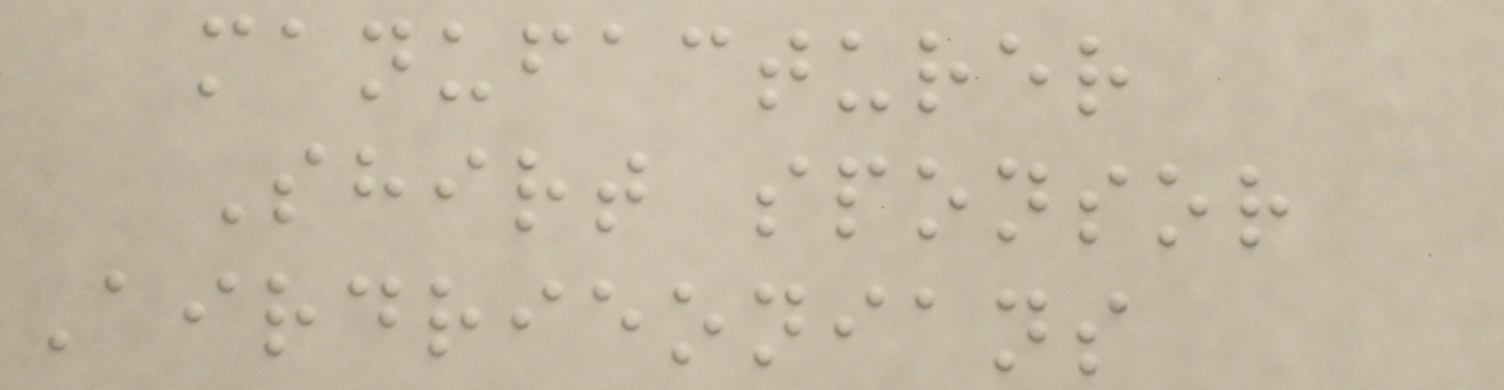manufacturer
Shirt sponsor
Airdrieonians
